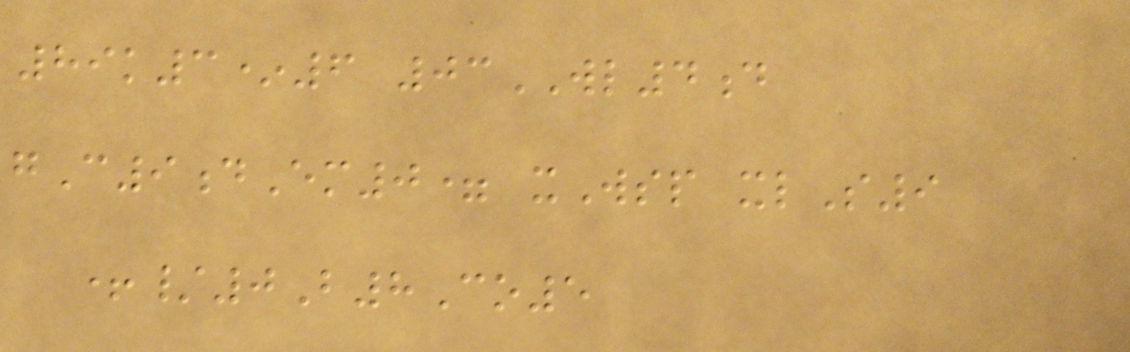89k3*6 03WL4d
gC9dEm0= xWsp xlS9
+/0B8Co5
